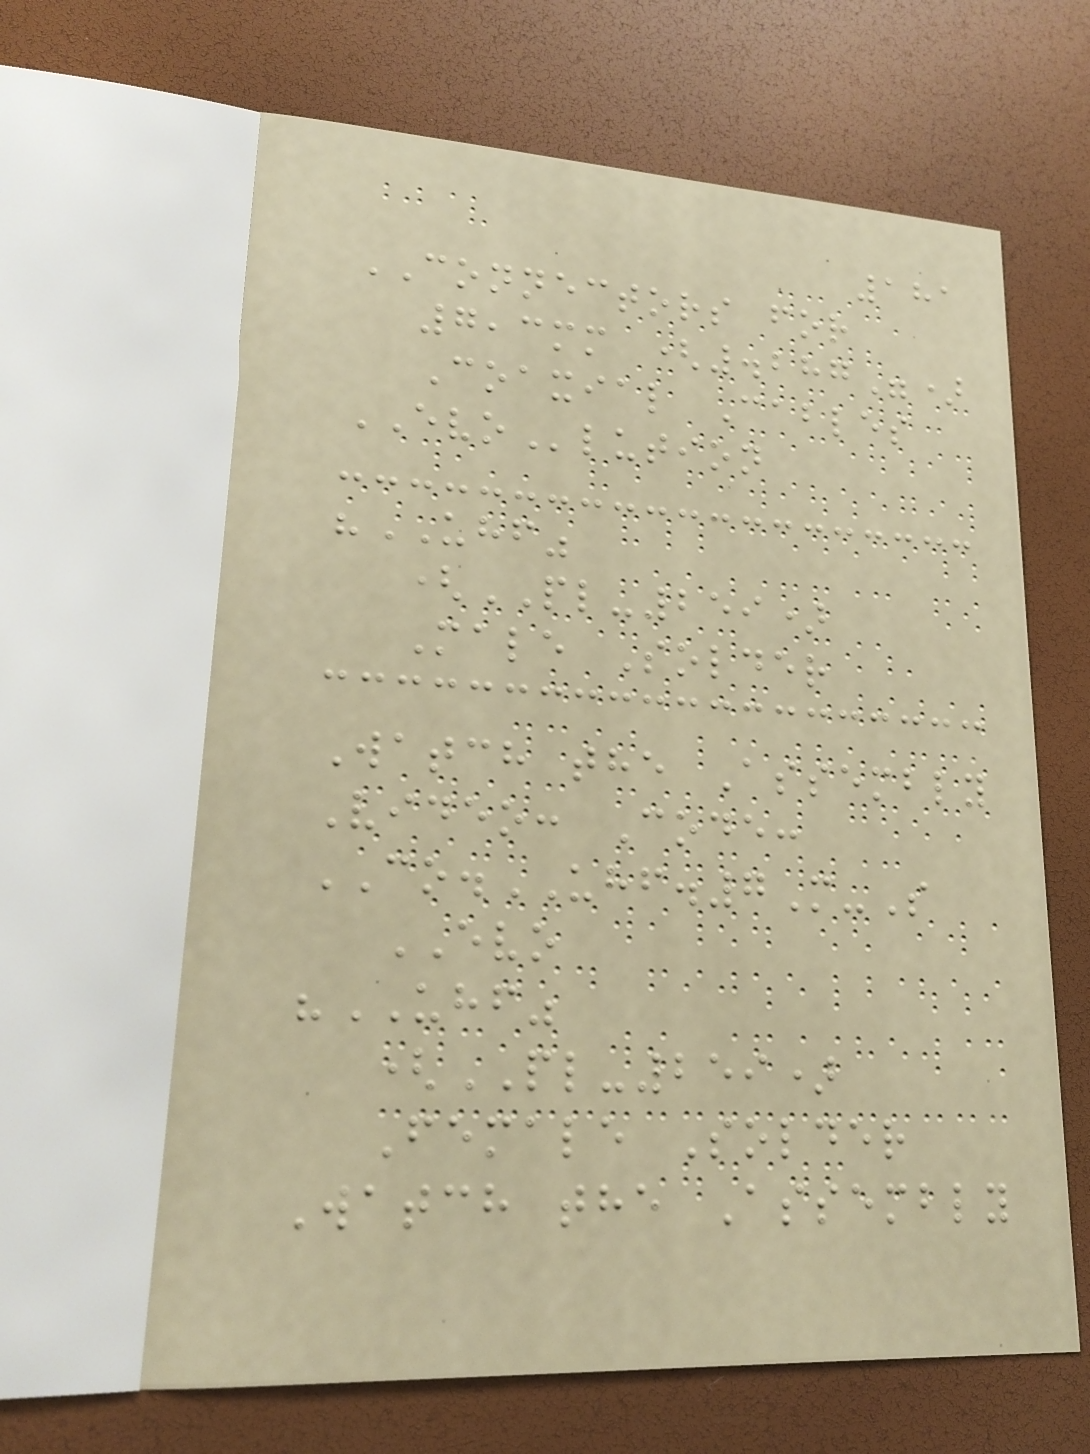181
CONNECTORS for
7,3mm (.287")
Coaxial Cables
EVOlution
"UHF"
(PL-259)
Male Solder
Watch the Assembly
Video: Code:
CO.UHF.7M-S
EVO
"UHF"
(PL-259)
Female Solder
Watch the Assembly
